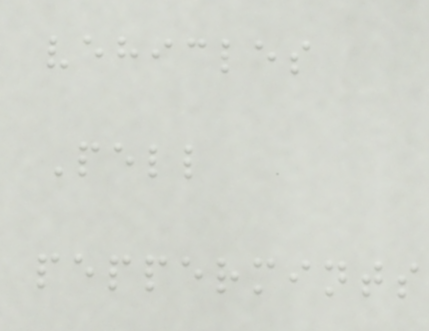vehicles
Pell
peppermints
